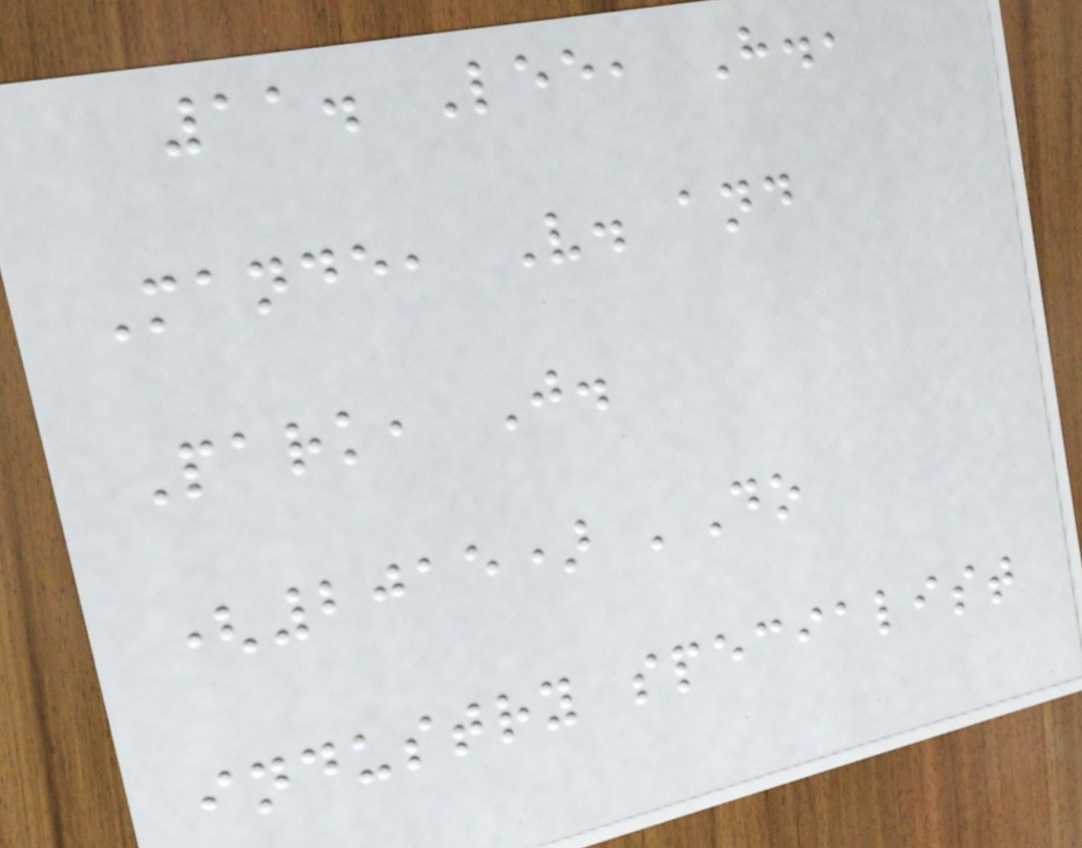11. Lee, H.,
Mande, V. and
Park, J.
(2015) 'Do
industry specialist
